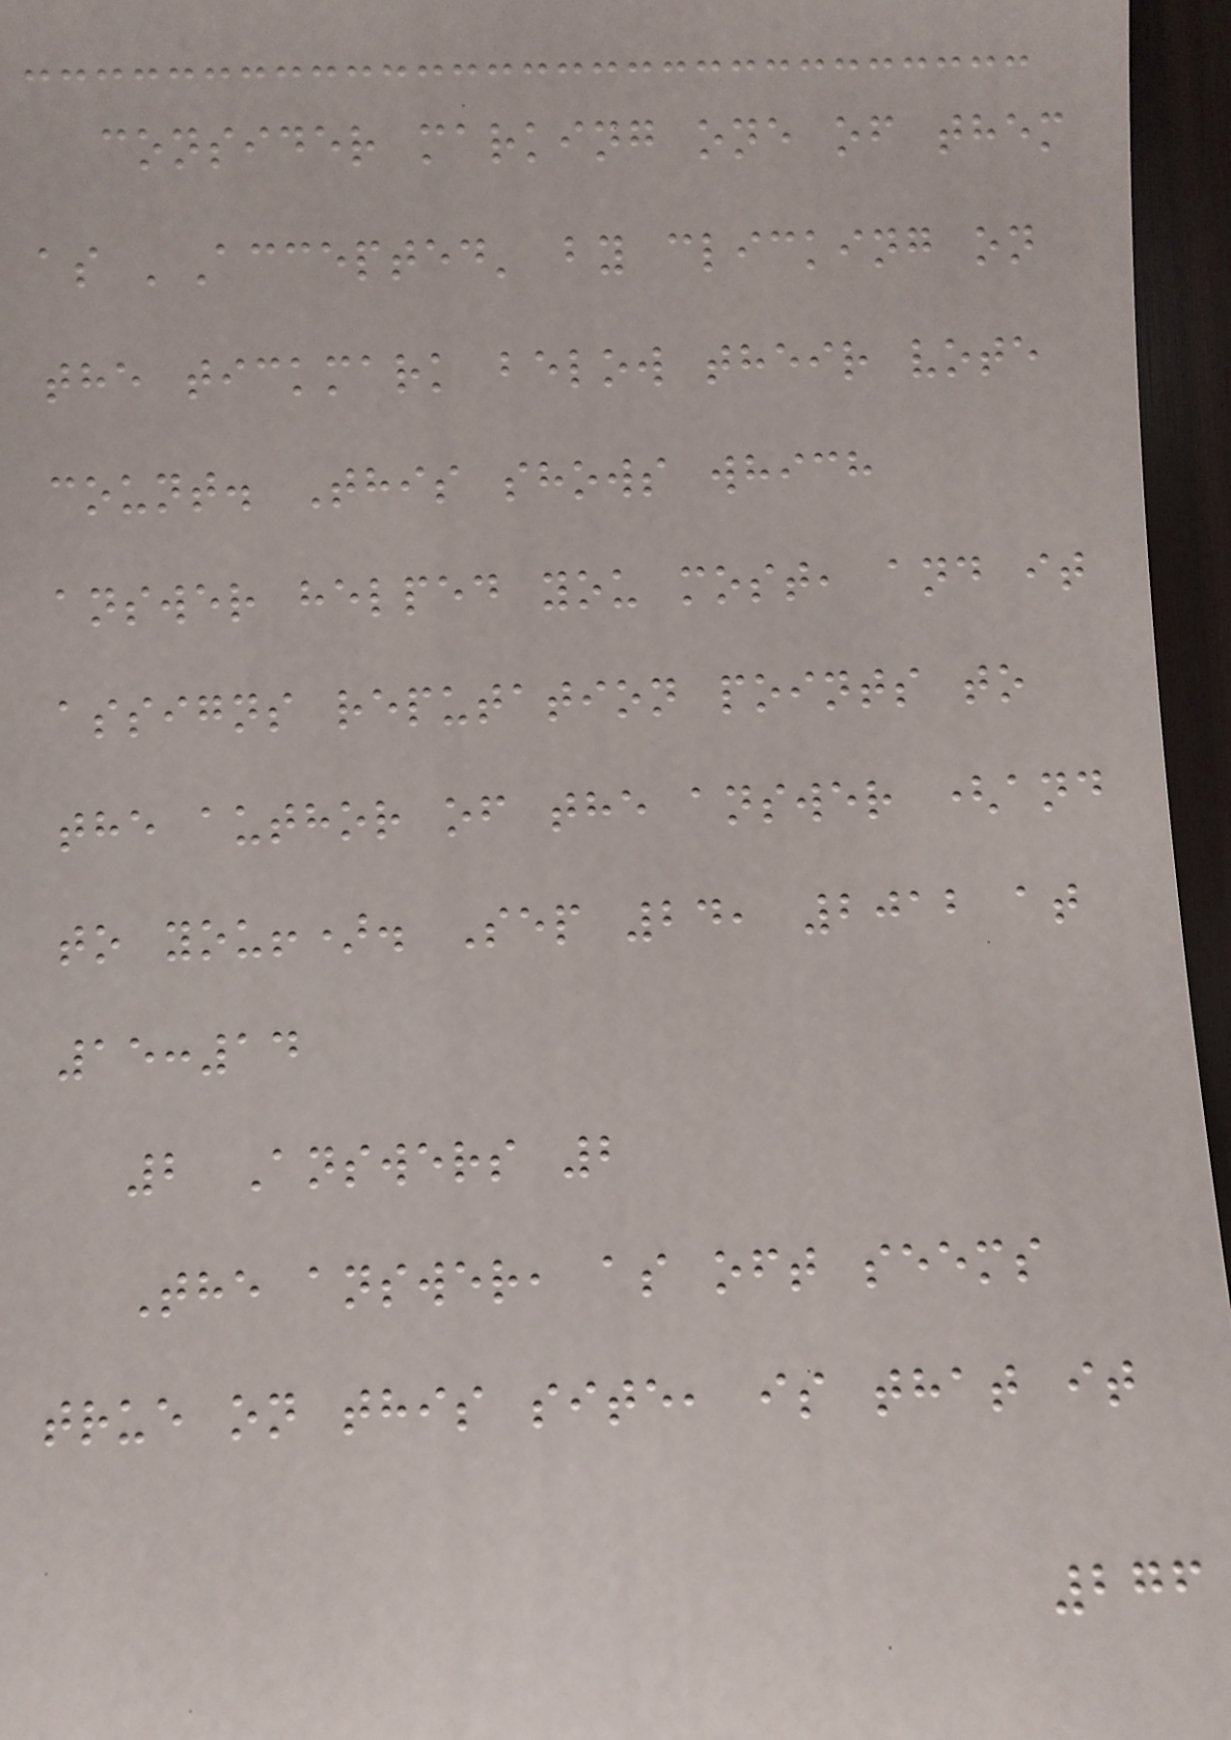consider marking one of them
as 'Accepted' by clicking on
the tickmark below their vote
count. This shows which
answer helped you most, and it
assigns reputation points to
the author of the answer (and
to you!). Sep 24, 2012 at
15:14
2 Answers 2
The answer, as oft seems
true on this site, is that it
276
